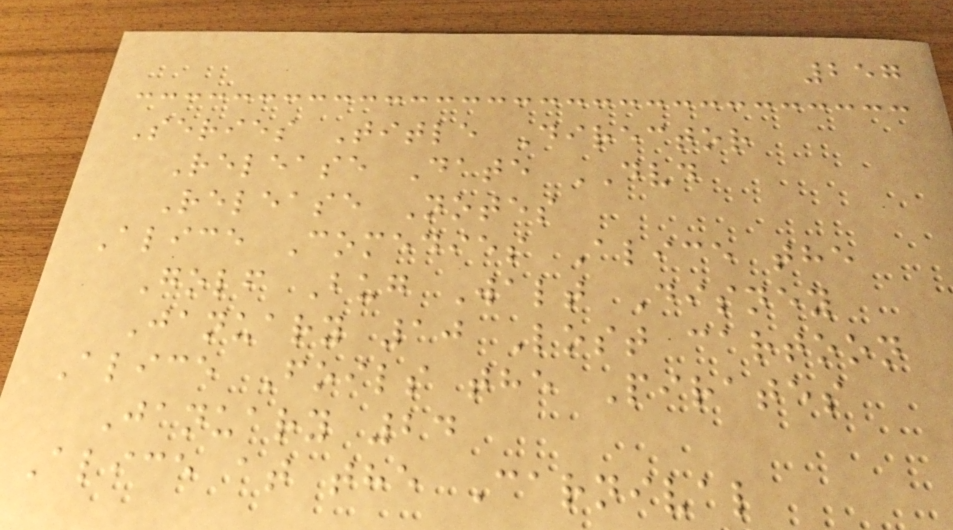257
Series Title Director
Release Date DVD
Release Notes
Alice Comedies Alice the
Golf Bug Walt Disney
January 10 Lost cartoon
Alice Foils the Pirates
January 24
Alice at the Carnival
